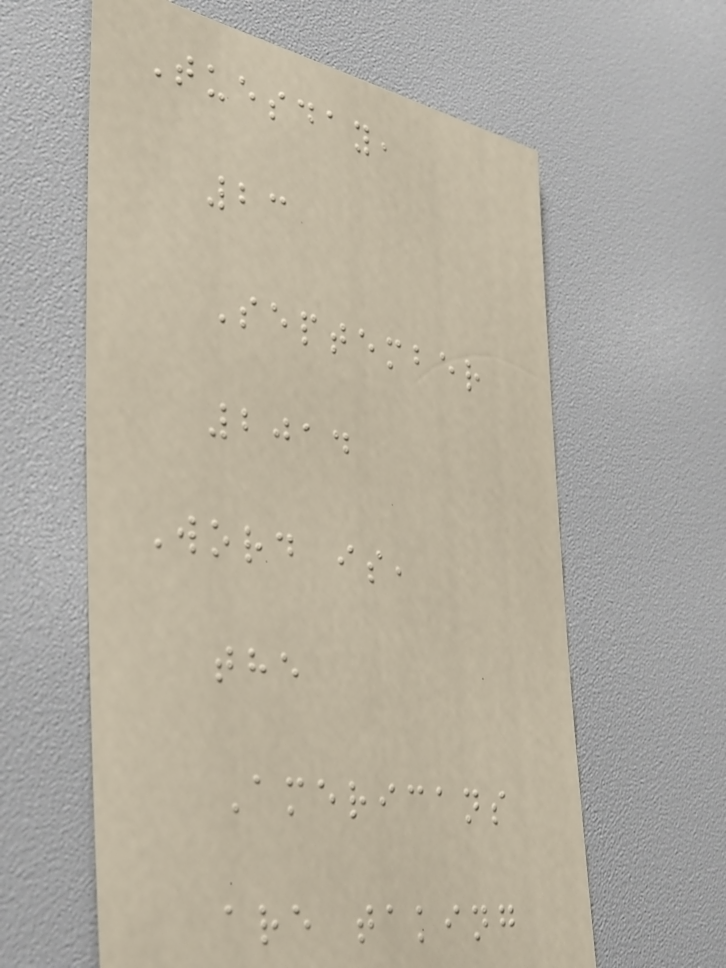Tuesday,
23
September
2014
Word is,
the
Americans
are taking
